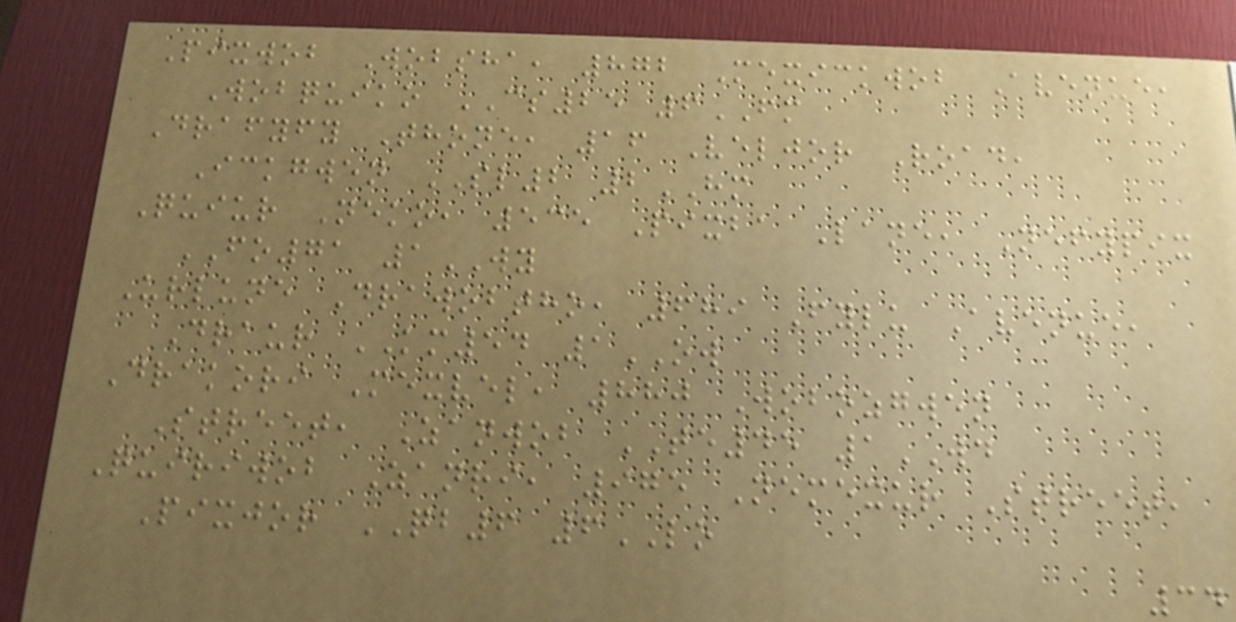Pixwob Wobsha, 872 Mexickwob Avenue,
Wobquiko CS25 6FM
Drafyfy Thone, 16 Veljor Road,
Ickgwen SL2 2HM
Quiur Neko, 535 Pixba Lane, Nefypix
FO71 1WY
Urlune Drawobtho, 689 Fylu Avenue,
Draur KM54 1OW
Drakori Mexvel, 880 Wobozgwen
Street, Zanwob TE45 1WD
Quiriwob Zanri, 975 Nemexur Street,
Pixjor QB6 6LO
34
